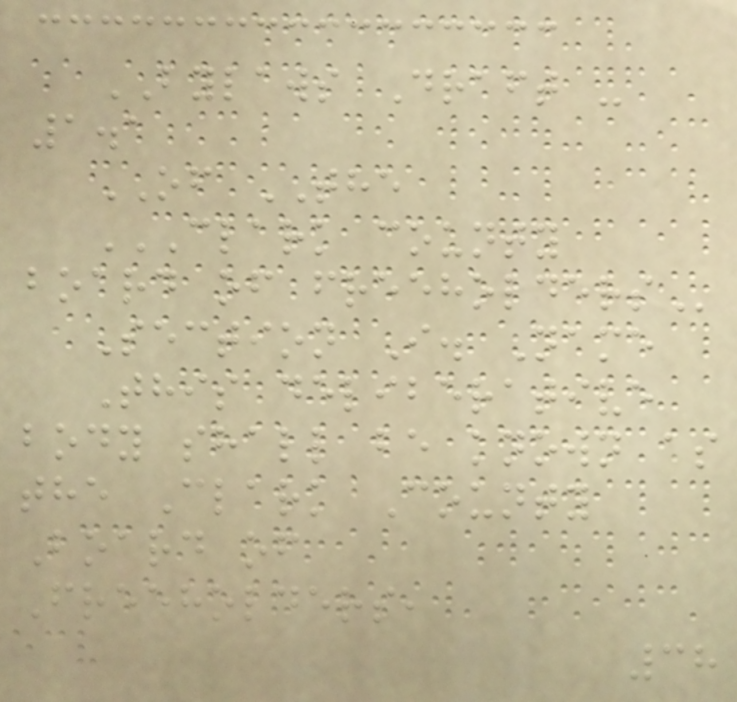BYLAWS Draft -
1.1
OF THE
CLARK COUNTY
BOARD OF FREEHOLDERS
Section I. Name
This deliberative
body shall be known as
the Clark County
Board of
Freeholders,
38
